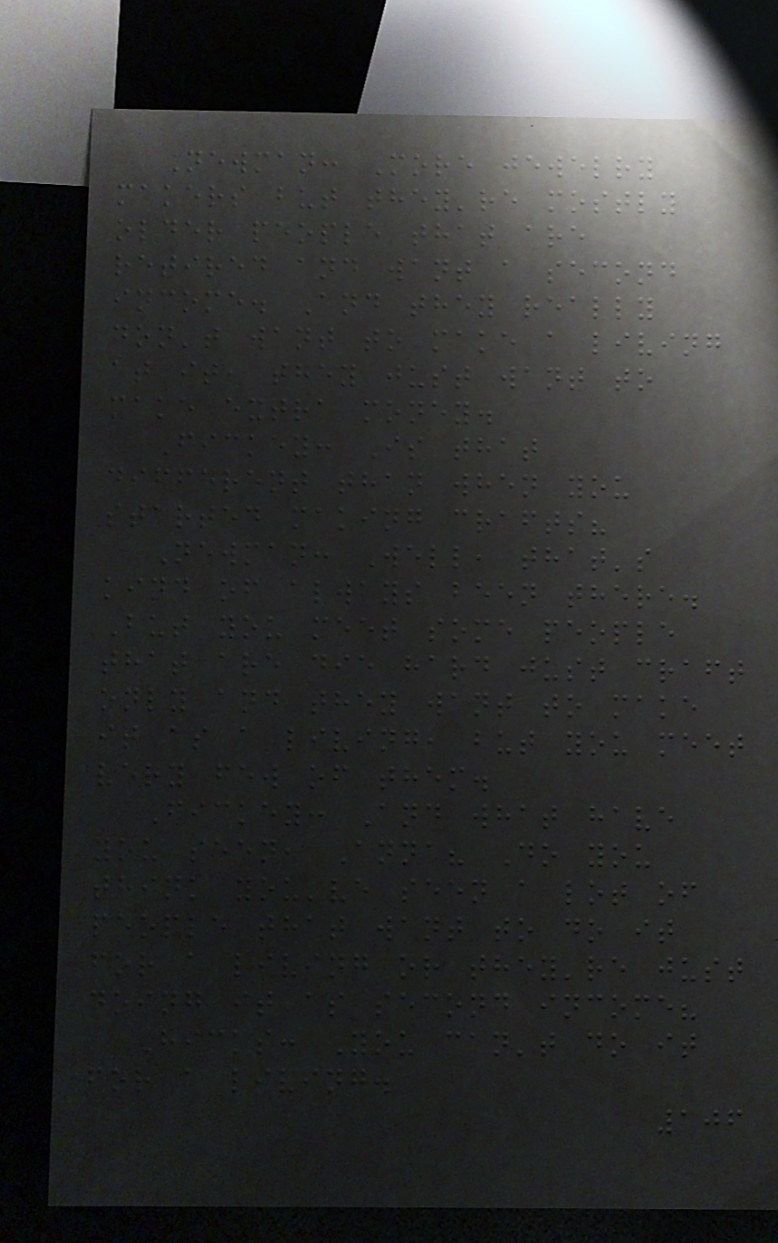Newman: More jewelry
makers but they're mostly
older people that are
retired and want a second
income. And they really
don't want to make a living
at it, they just want to
make extra money.
Fickey: Is that
different than when you
started making crafts?
Newman: Well, that's
kind of always been there.
But you meet some people
that are die hard just craft
only and they want to make
it as a living, but you meet
very few of them.
Fickey: And what have
you seen, Anna? Do you
think you've seen a lot of
people that want to do it
for a living or they're just
doing it as second income?
Hicks: You can't do it
for a living.
106
